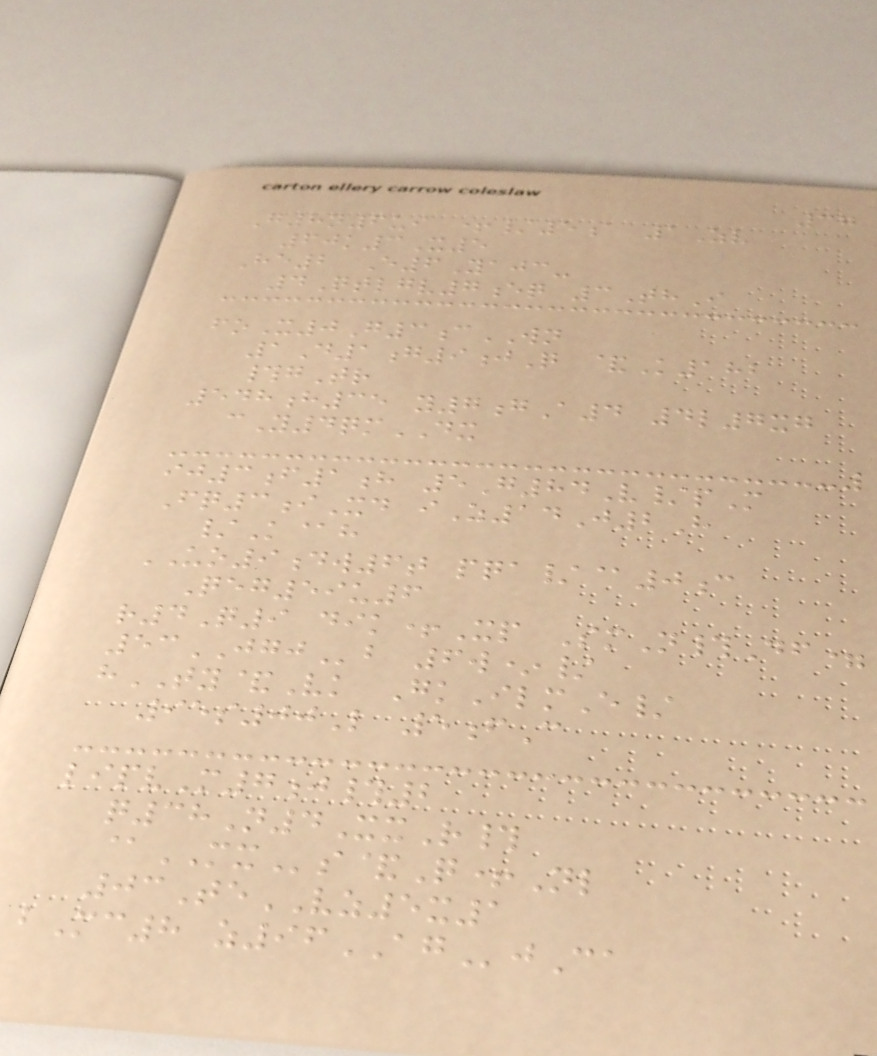37
G8n6ui +/5a 1Zv
60k3X5
He2 E6Yajc-
4Qtlgv7eq 3ThI
foX0G3cWN
1D1g9jQ &K182
#gTr
548h35 y7gA4 4l7xg
cY4qmDX
ij3f1h 5G84V/pM
Fq3iXd iZ14J2H
/K@h
UO9dw6t pqa/@0c
Qeg59u6
r4Q9 dik+Xp SmN#Df=
53JGJb 6w*/
hTY&Vk GkIlmE/
95s00L 5fC
lipvM7j#2
q38N4XxR#
@MXs&Q+Nl
03TeVZ5x1
bMc8 z96AGjCa
